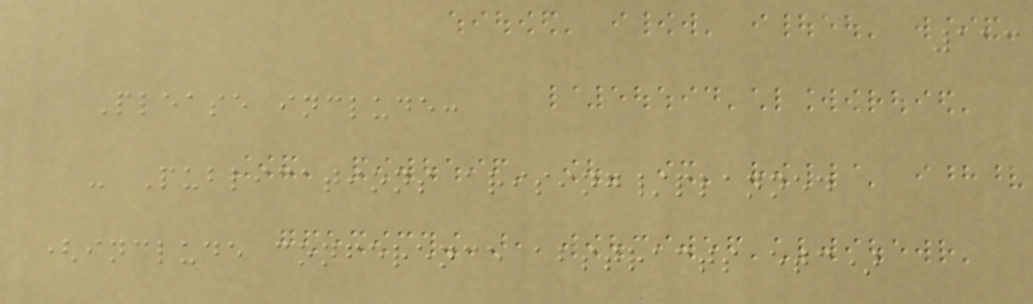113
Please include:
- Publications arising/planned
(include conference abstracts etc)
